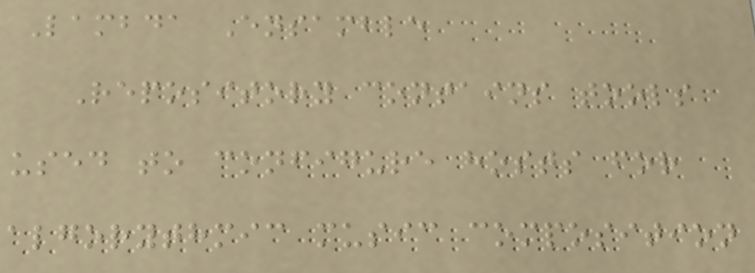Lambda Ensamble
Repository contains tools
used to configure hosts for
algorythmic music composition
